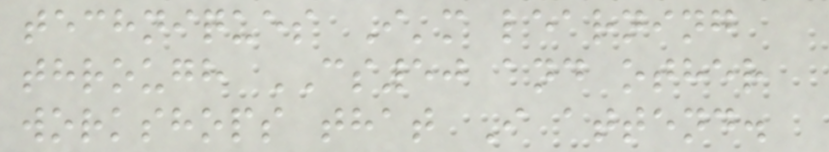techniques I'm learning
through CS50 and other
workshops that I attend.
